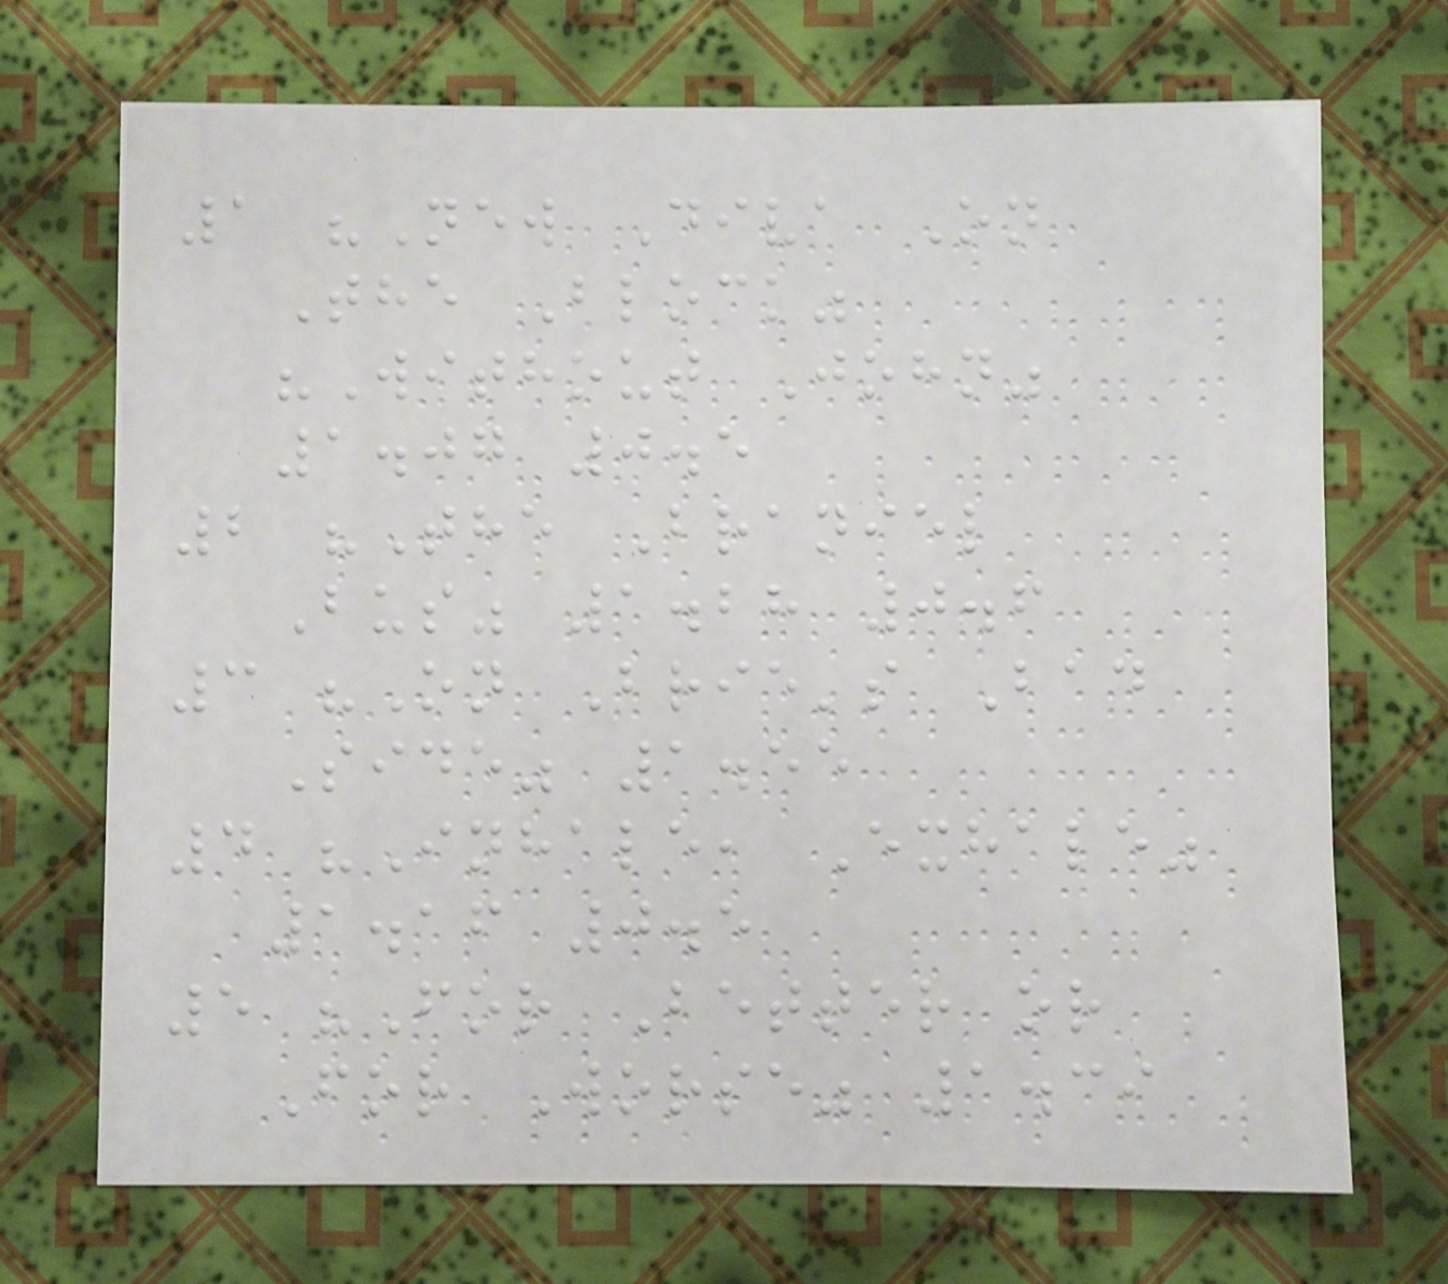1 "New Diva On
The Block"
"Without John"
1.07 0.5
2 "The Braniel
Bus" 1.28 0.6
3 "On Brie's Bad
Side" 1.55
4 "Inhale, Exhale"
1.16 0.5
5 "For Better or
For Worse" 1.39
